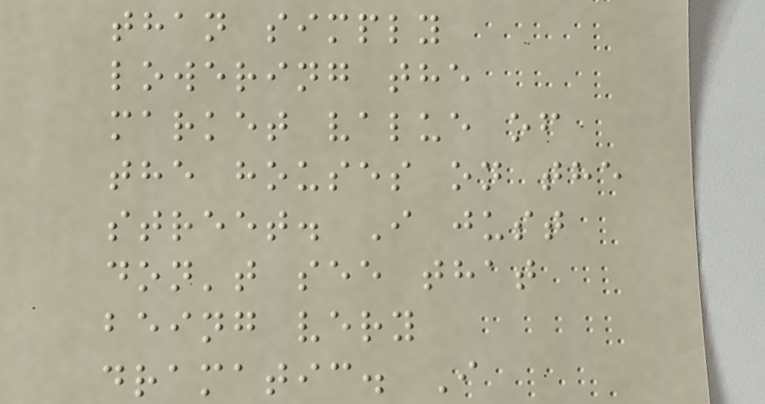than simply
lowering the
market value of
the houses on the
street. I just
don't see that
being very
dramatic. I
